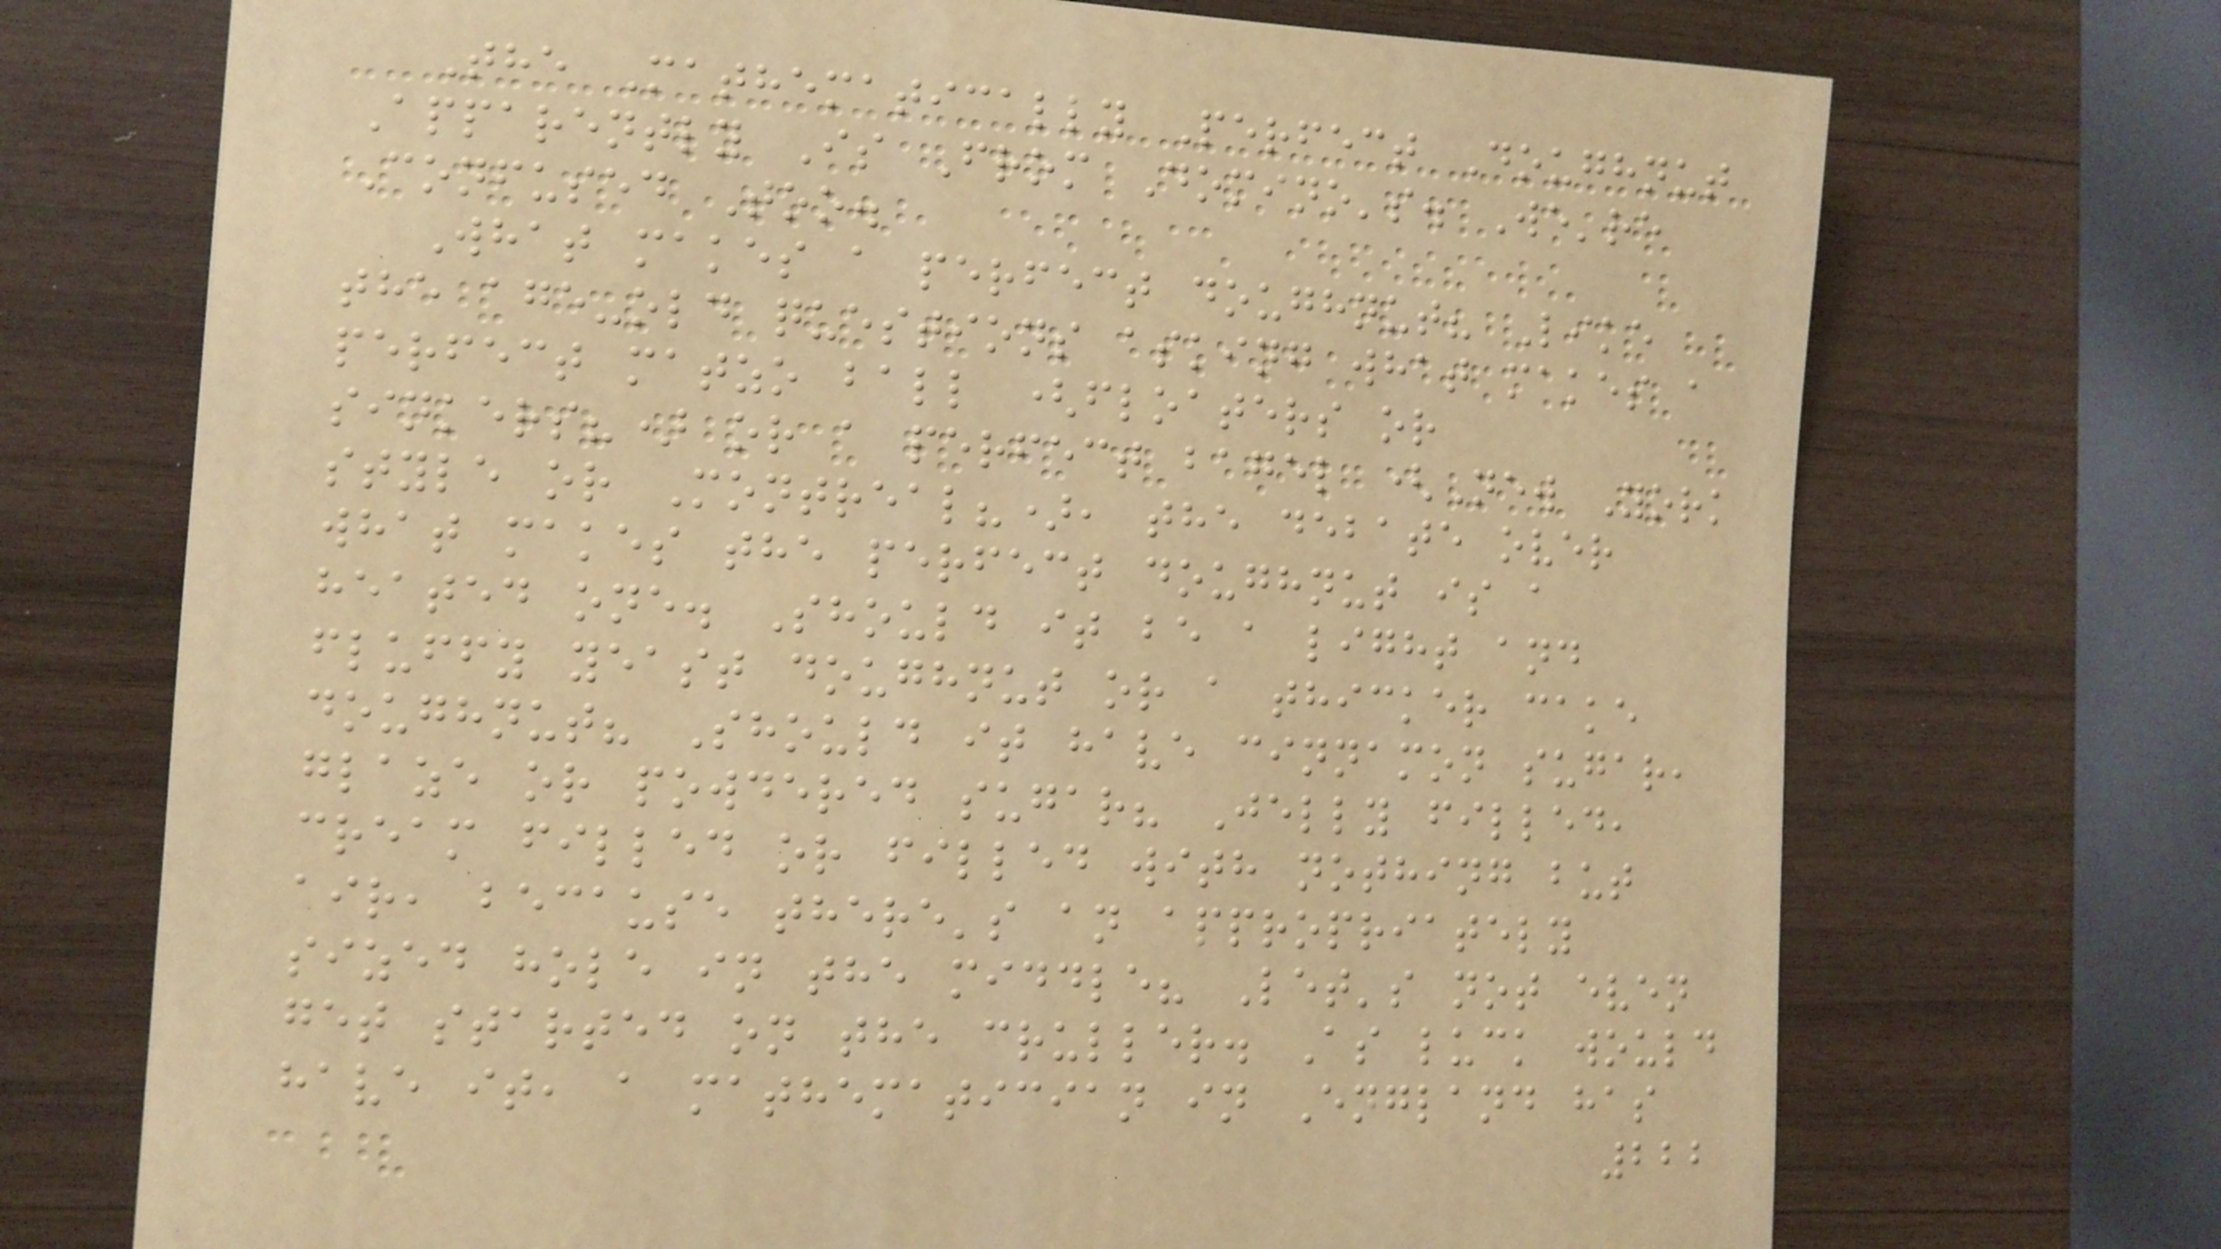The Mathematically Perfect Doughnut
Apparently Is From Domino's. We're
Confused Too.
What makes a perfect doughnut? Like
the age-old questions asking what makes a
perfect matzo ball (floaters or
sinkers?) or a perfect bagel (New York
style or Montreal?), the debate over
what makes the perfect doughnut is a
heated one. Should it be a light and
fluffy yeast doughnut or a thicker cake
doughnut? Should it have cinnamon sugar,
glaze or powdered sugar? Jelly filled,
cream filled or filled with nothing but
air, because there's an appropriately
sized hole in the middle? Let's not even
get started on the cruller. As luck would
have it, a mathematician in England has
222
